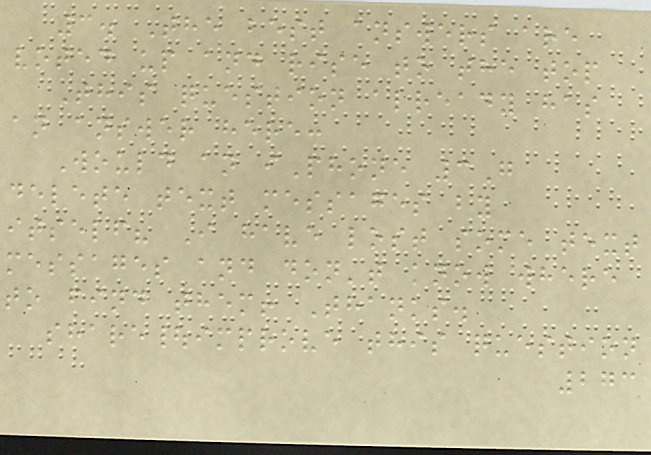3. The best answers are
voted up and rise to the top
This question already has
an answer here:
Would an iPhone 3G
delete text messages by
itself? I have lost some text
messages and don't know where
to find them! Thanks.
share|improve this question
273
